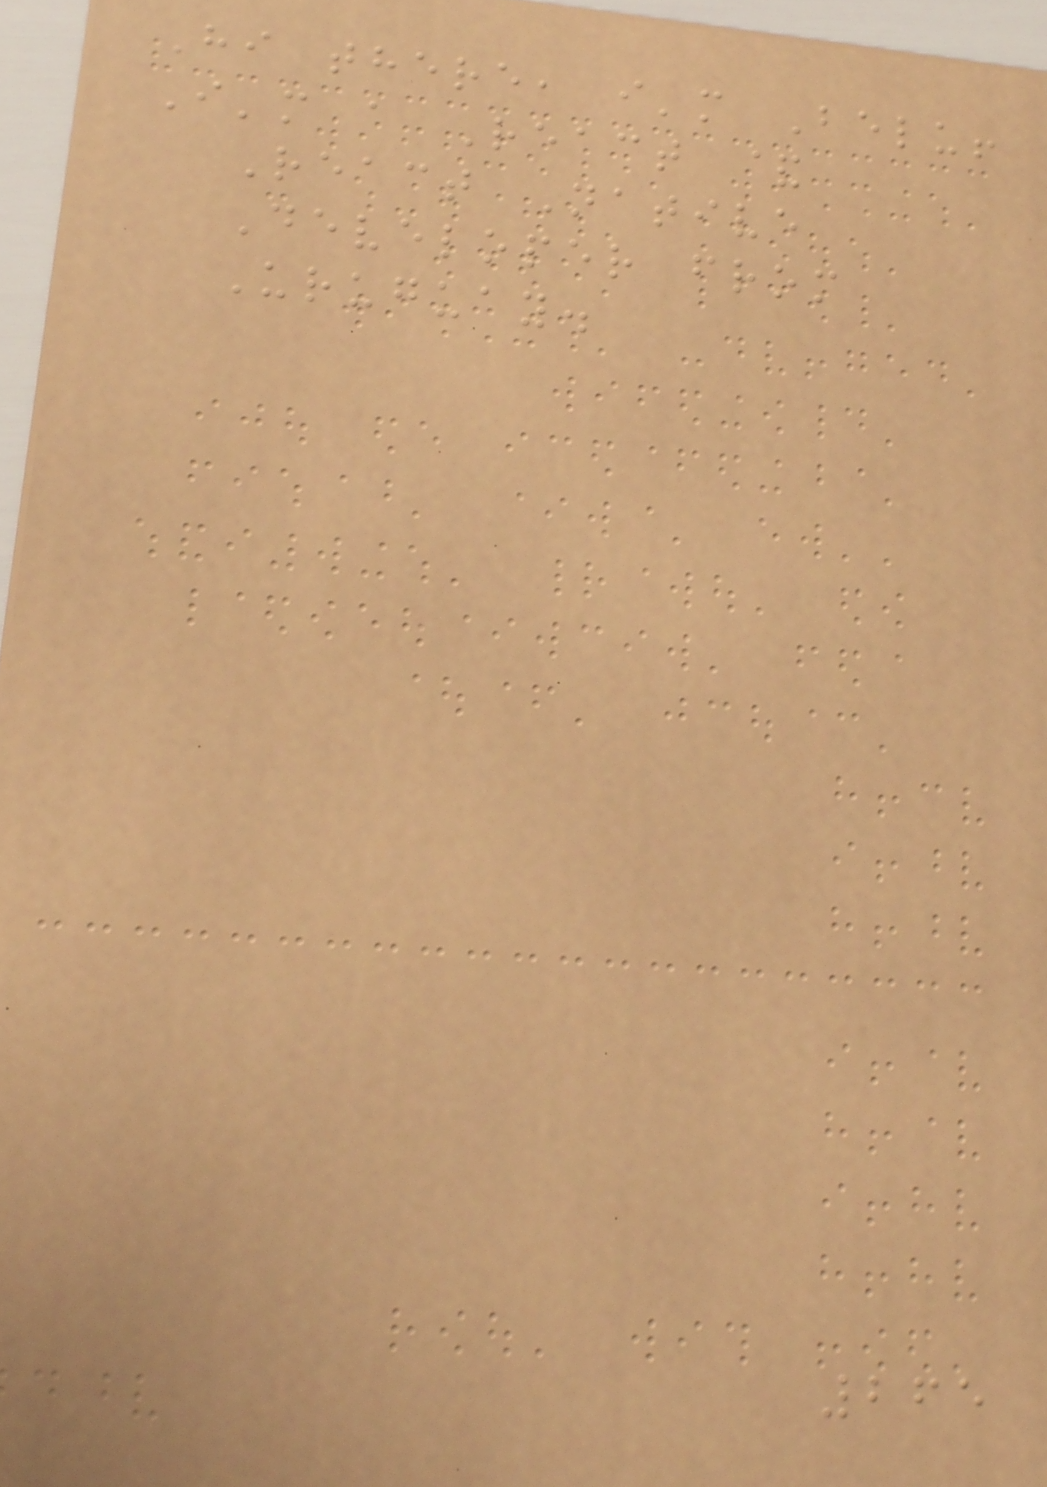Hi there, i'm Belu!
I'm a React &
React Native
Developer from
Uruguay.
265
